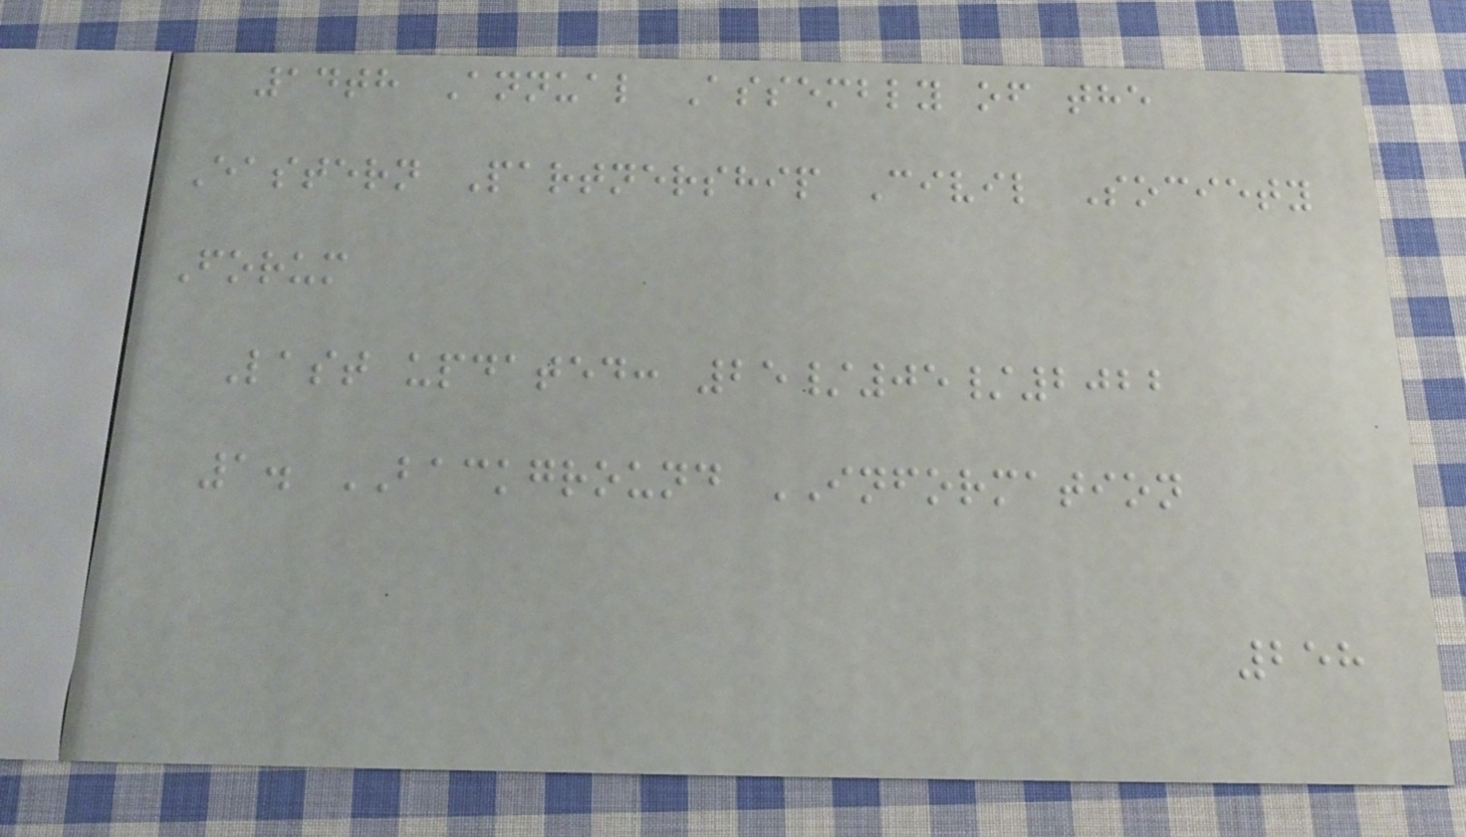14th Annual Assembly of the
Eastern Partnership Civil Society
Forum
Last updated: 25/05/2022
1. BACKGROUND INFORMATION
258
